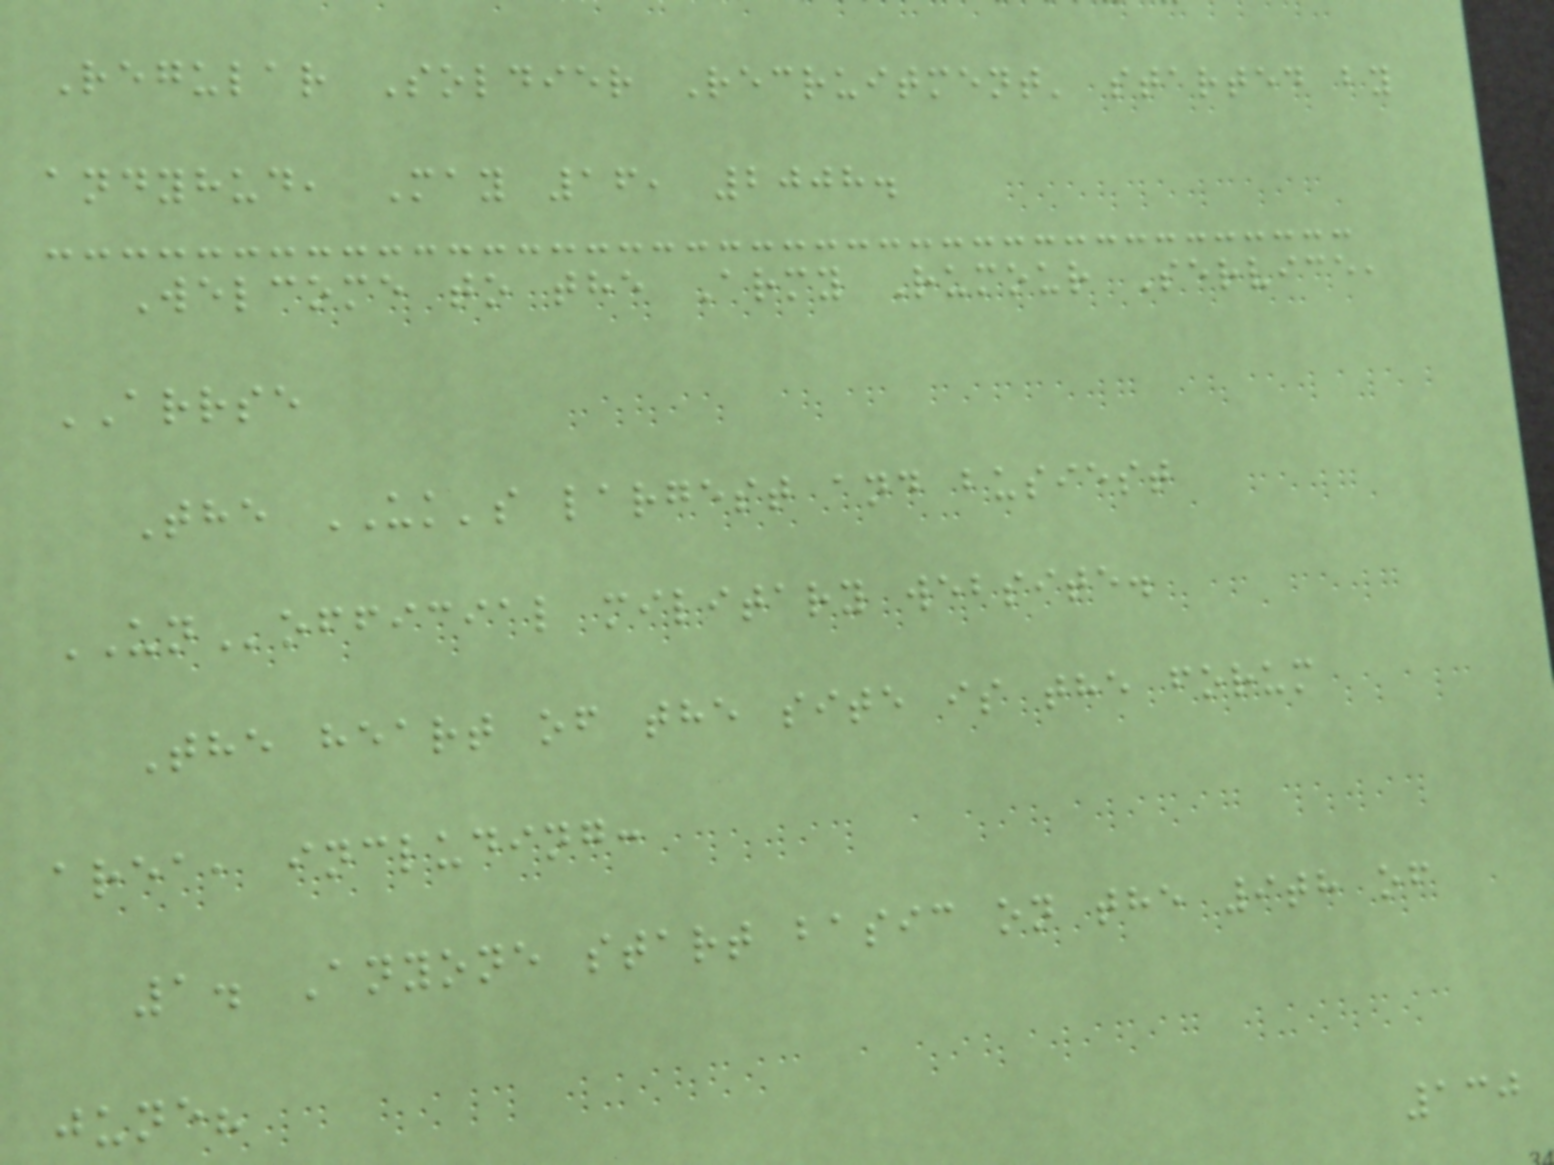Regular Soldier Recruitment' started by
andyhud, May 16, 2008.
Welcome to the Army Rumour Service,
ARRSE
The UK's largest and busiest
UNofficial military website.
The heart of the site is the forum
area, including:
1. Anyone start basic on the 9th of
june?
130
